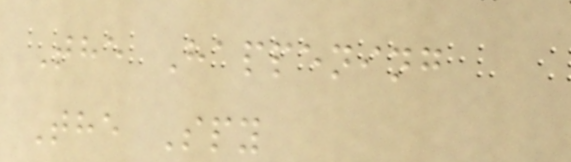The Happening
The Spy
